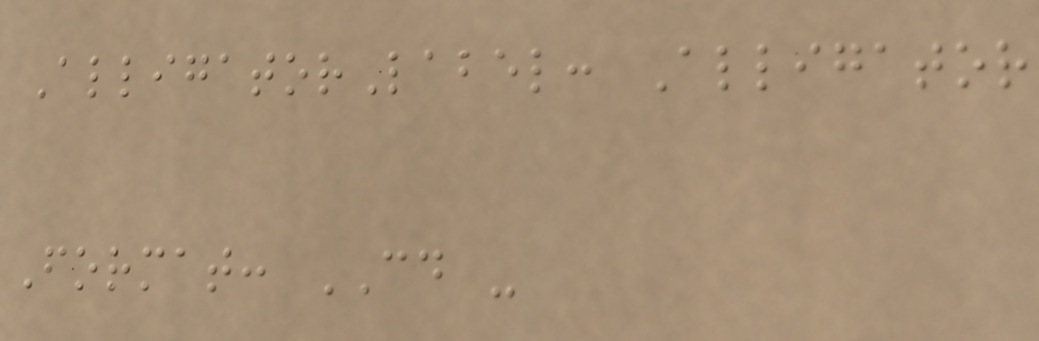AlligatorLabel: Alligator
Format: CD -
